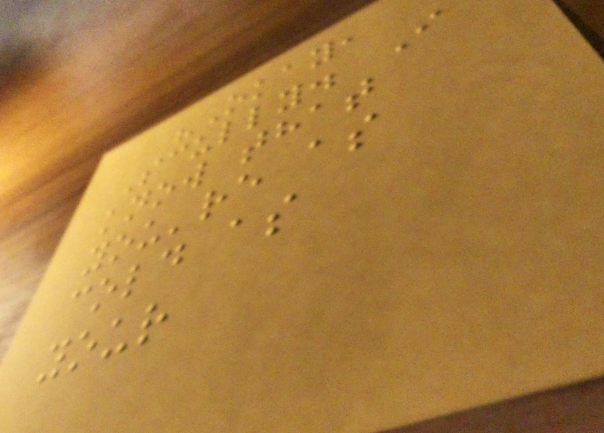"Okay,
Scully. I
know that
you're as
cold as
your
